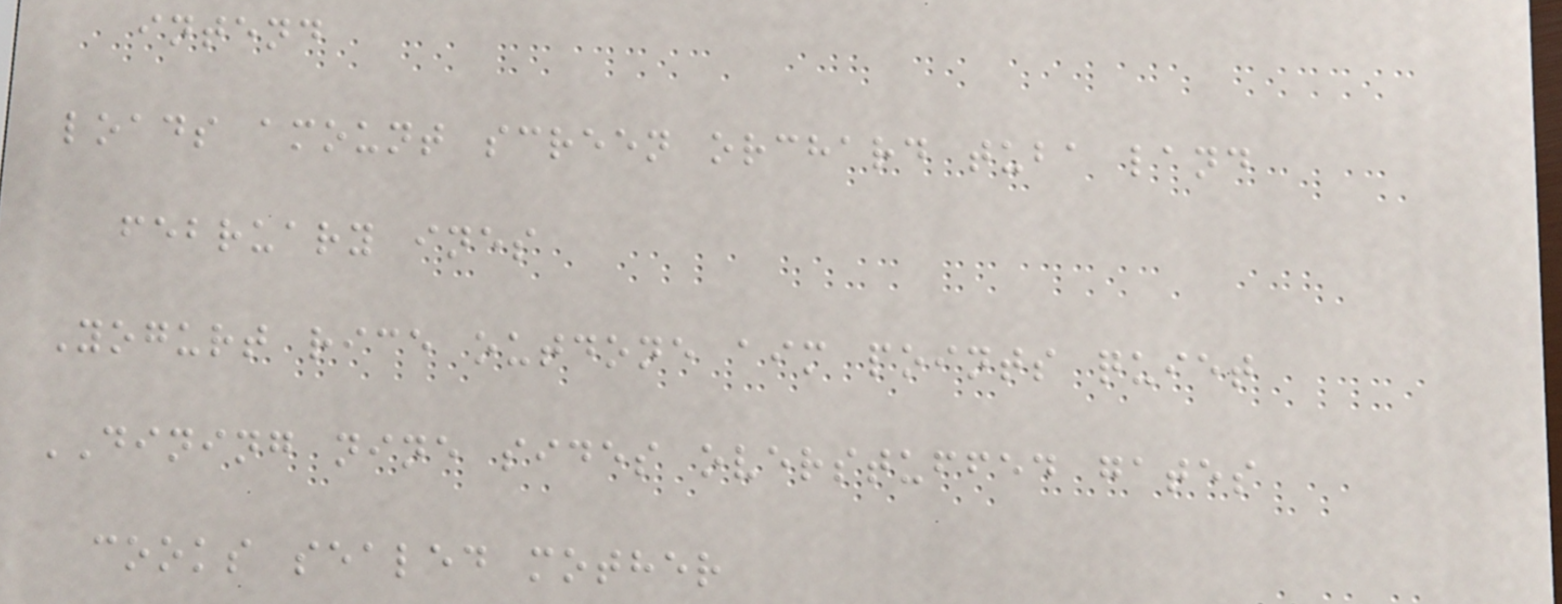intend
loads amount screen orchard tuba land
february ines
Yogurt rice outdone aim points quiet
DINING nine sides overstuffed gates
cooks sealed mother
